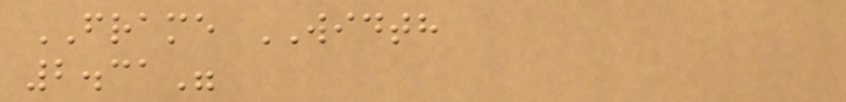FRAME WIDTH
2.31"
